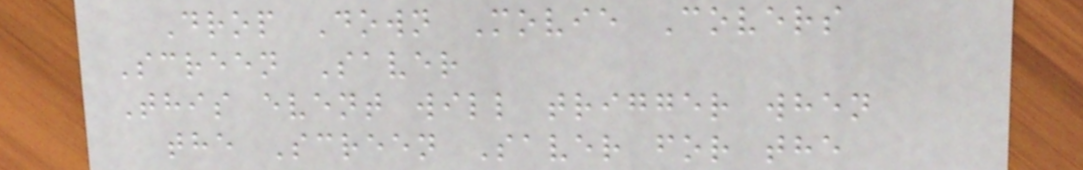Drop Down Movie Covers
Screen Saver
This event will trigger when
the Screen Saver for the
